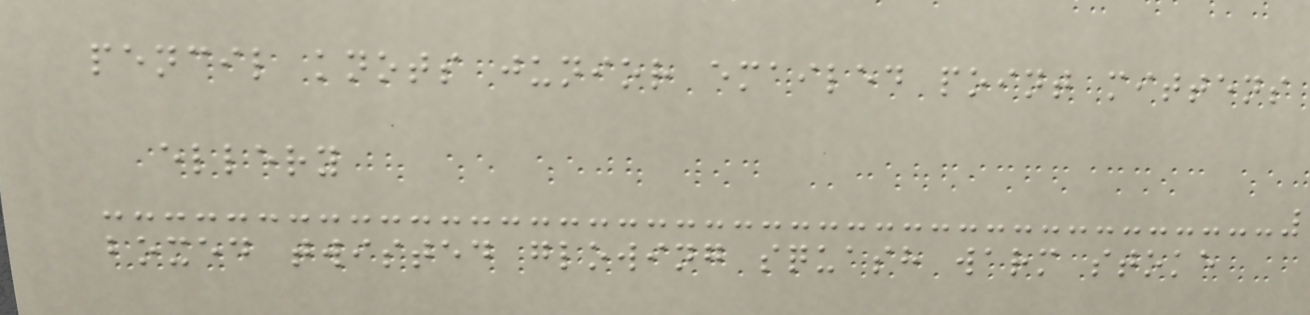pencil knots junior emailed point mittens
ellery
boxed twisted glowing squash warm stoke
